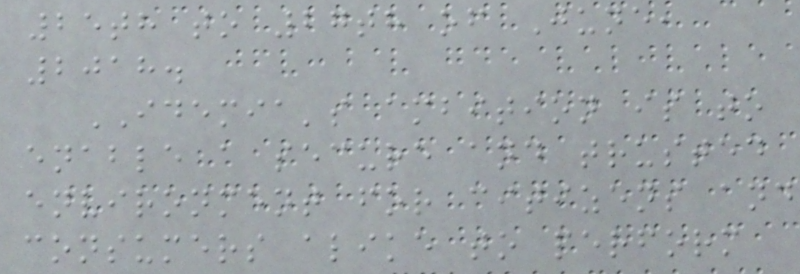25th to 27th of June,
2018.
IDEMIA's ambition is to
enable a secure and trusted
environment for citizens and
consumers alike to perform
